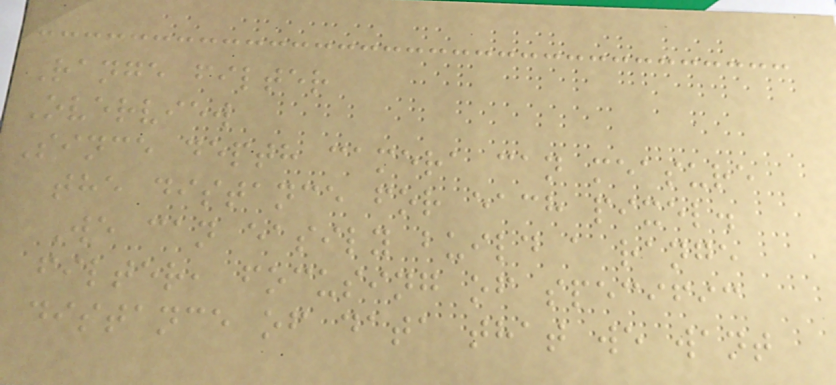Range filter
Overview
Since depth camera can measure
the distance for each pixel.
We can easily build a range
filter, focusing of specific
distance of data that we want
